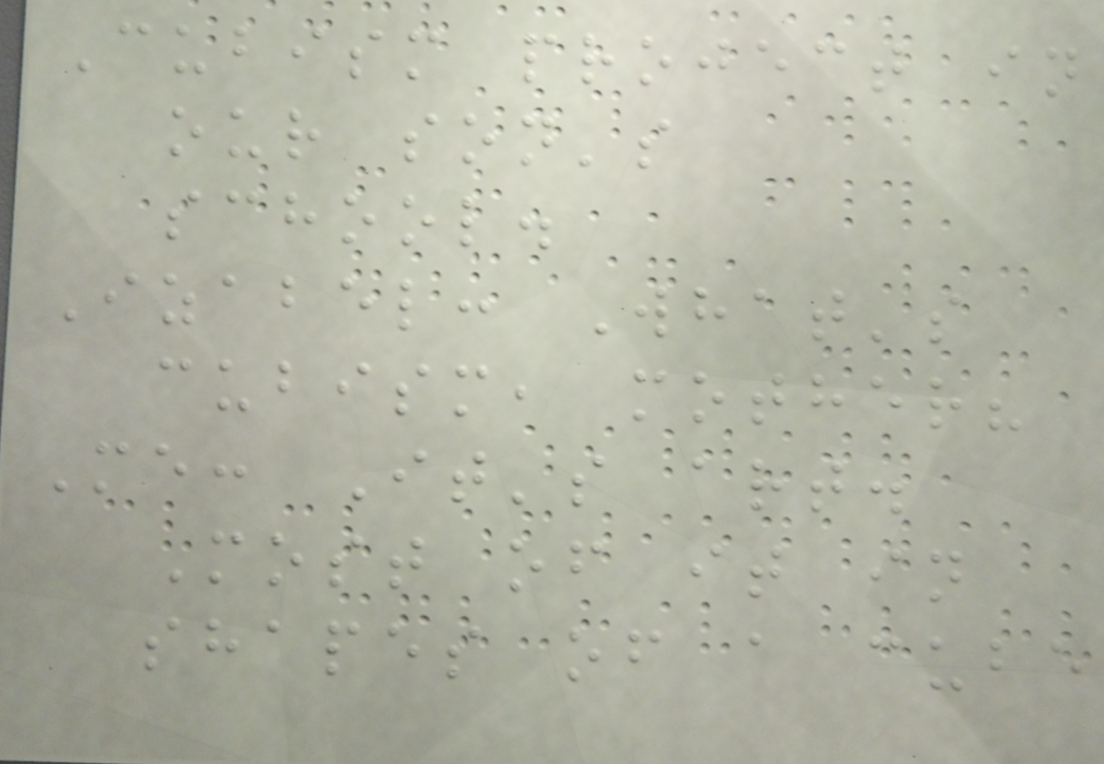Cubism project in
our son's
school.
Izabel: What's
cubism, mother?
Me: It's art.
Most of it in
shapes of a cube
